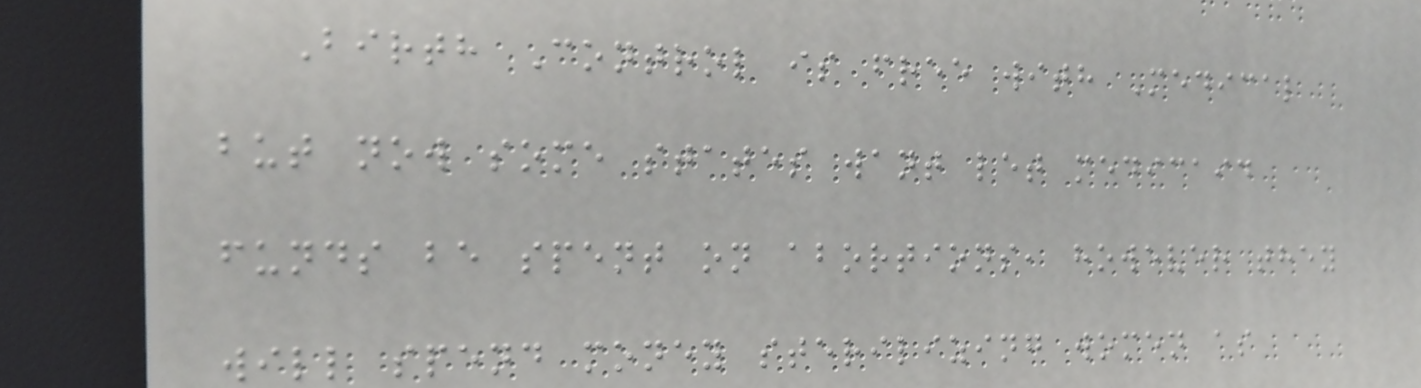Birth Control is free with Medical
but now some states want let medicaid
funds be spent on abortions, however they
will spend money sterilizing women as
